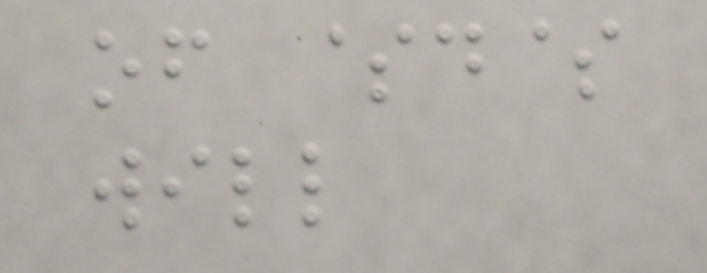of $d$
will
